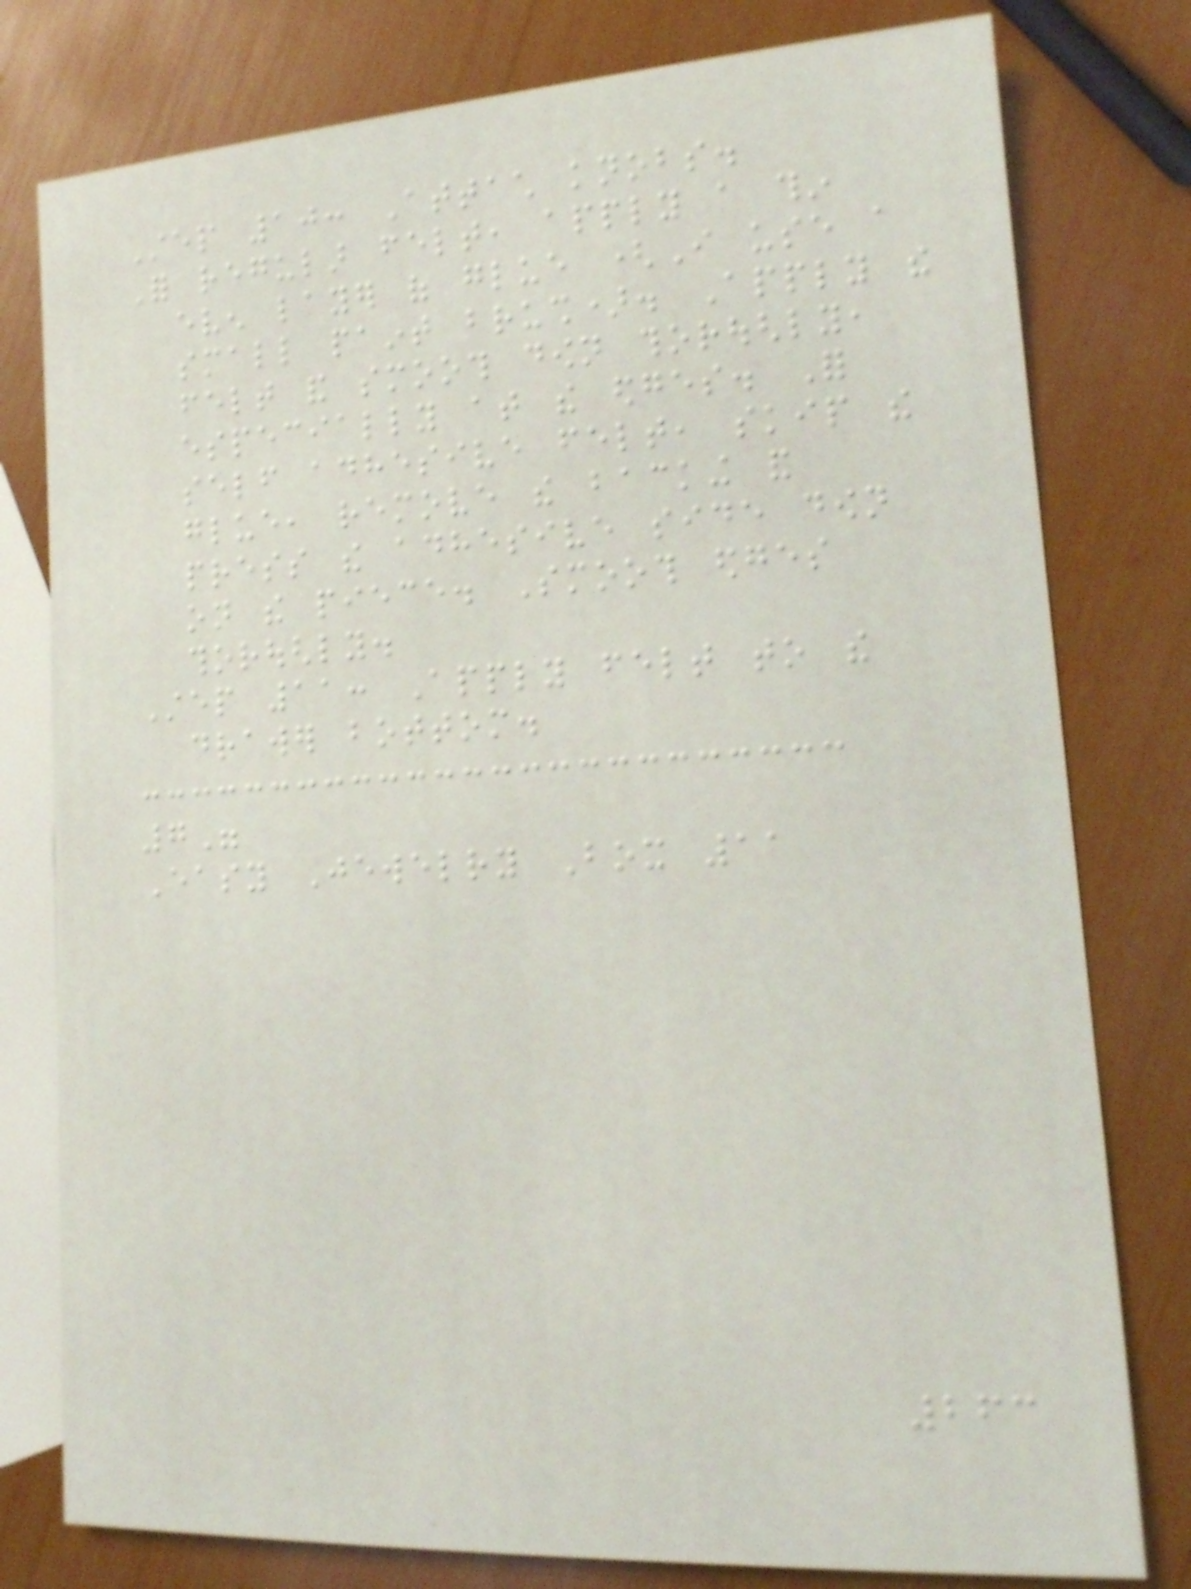Step 10: Attach knobs.
For regular felt, apply a thin
even layer of glue (I use a
small paint brush). Apply the
felt and smooth down thoroughly,
especially at the edges. For
self adhesive felt, skip the
glue, remove the backing and
press the adhesive side down
on the piece. Smooth edges
thoroughly.
Step 11: Apply felt to the
drawer bottom.
7"
Easy Jewelry Box 11
263
